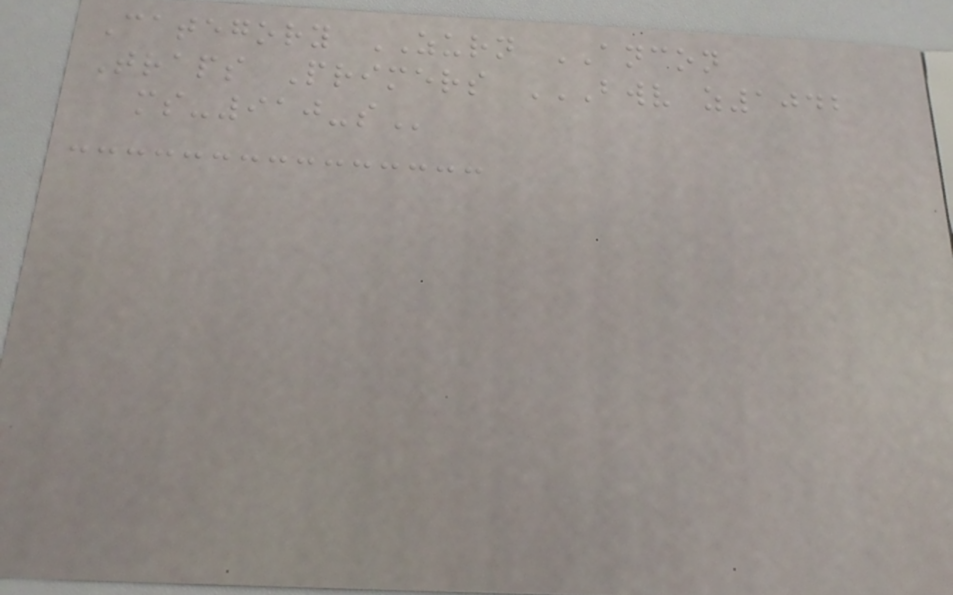Category ZURN ANCON
Traps Primers BWV Z1042
MS-910-S
